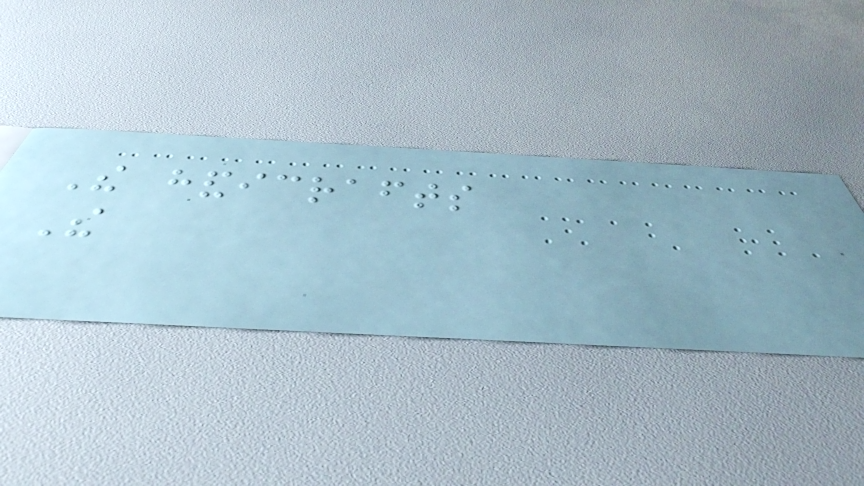The handicrafts
The
